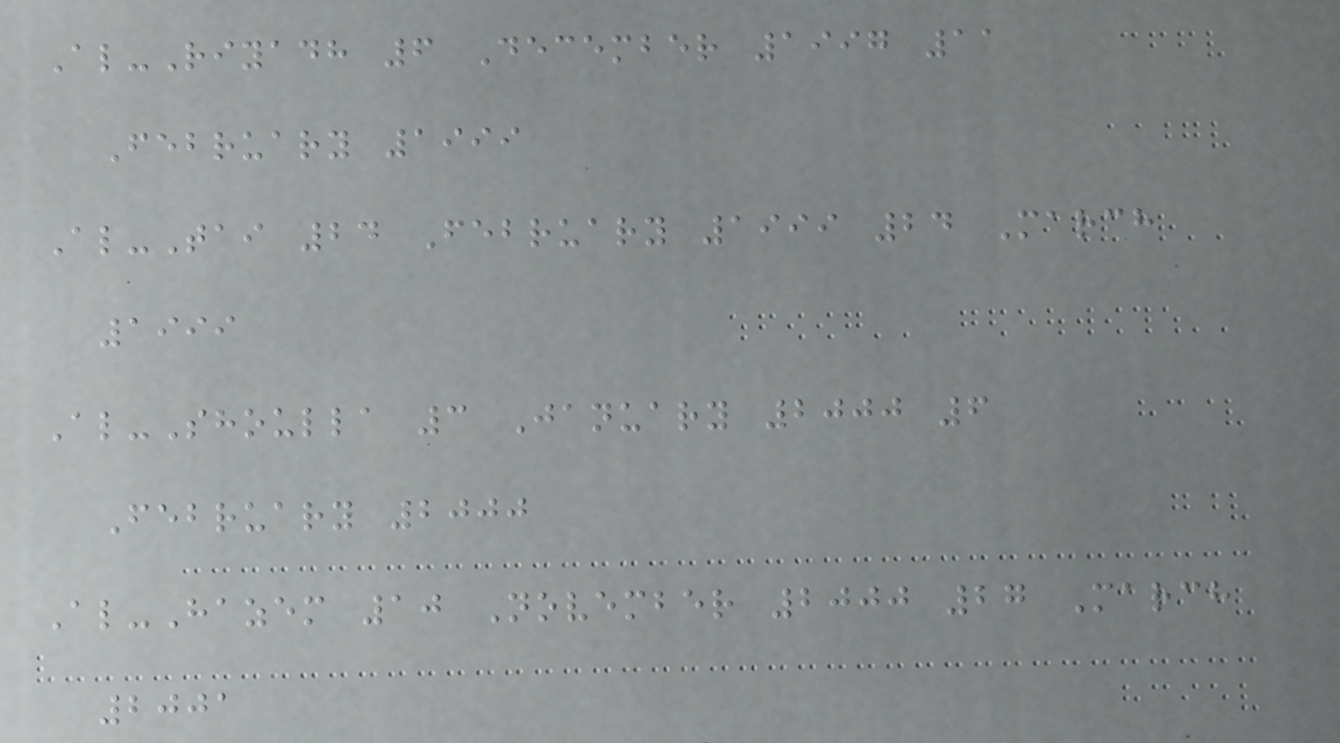Al-Riyadh 6 December 1997 11
February 1999
Al-Tai 24 February 1999 24 March
1999
Al-Shoulla 3 January 2000 6
February 2000
Al-Hazem 10 November 2000 27 March
2001
